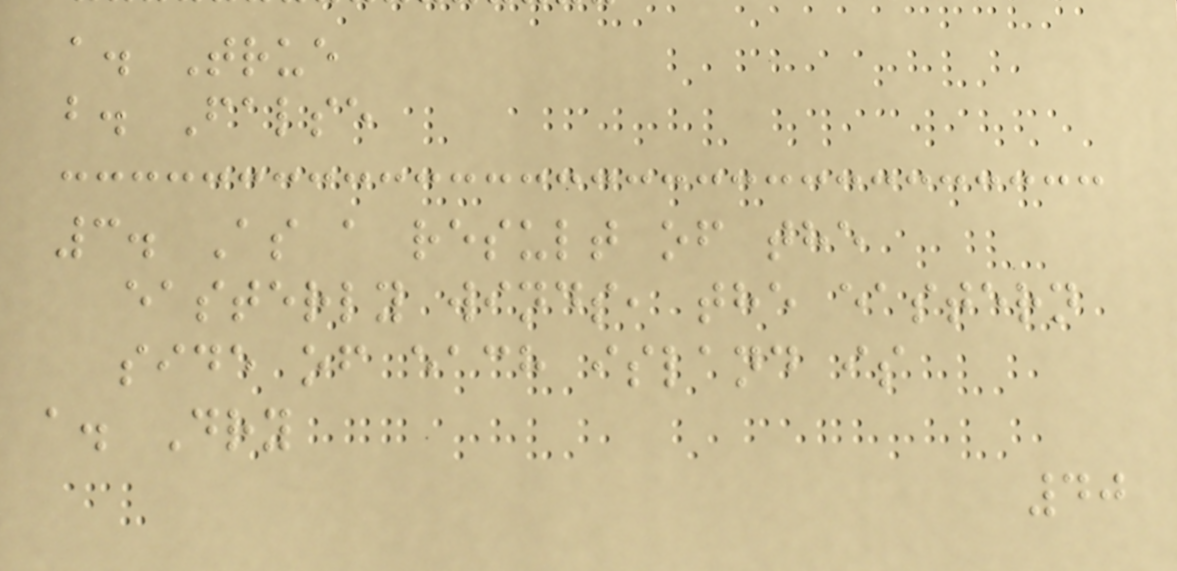a. True
b. False
3. As a result of the
easterly winds, the eastern
side of each island is
a. Dry
40
